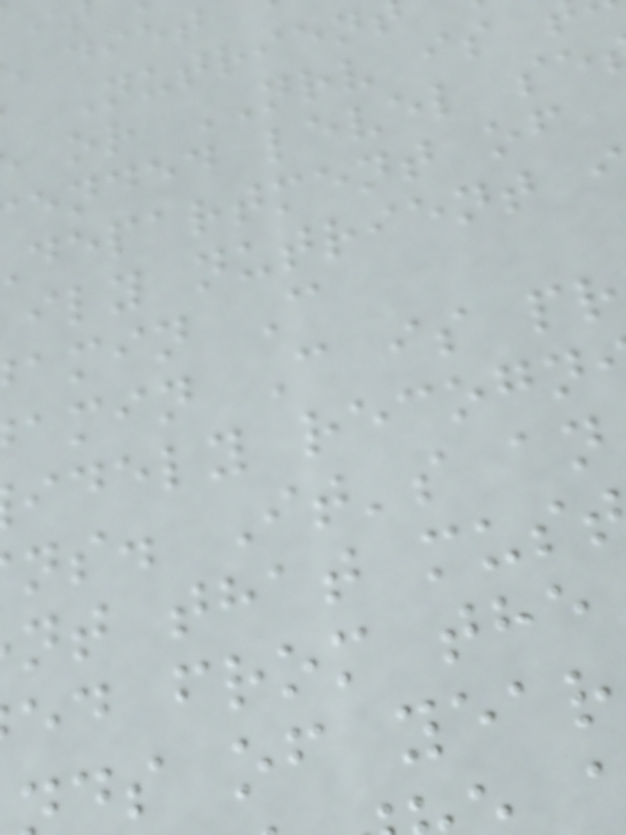Nutrien
or NRV is
ended level se
department of
ily nutrient
amin C
amin C is pr
idely recogn
ns. It's an
nt that mus
ed from the
ds of year
